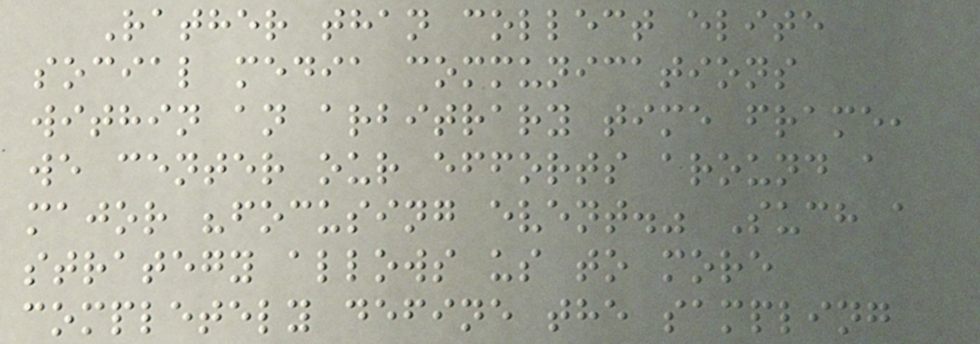Rather than collect elite
social media communications
within an arbitrary time frame,
we center our efforts around a
major "focusing event." Such a
strategy allows us to more
completely define the sampling
